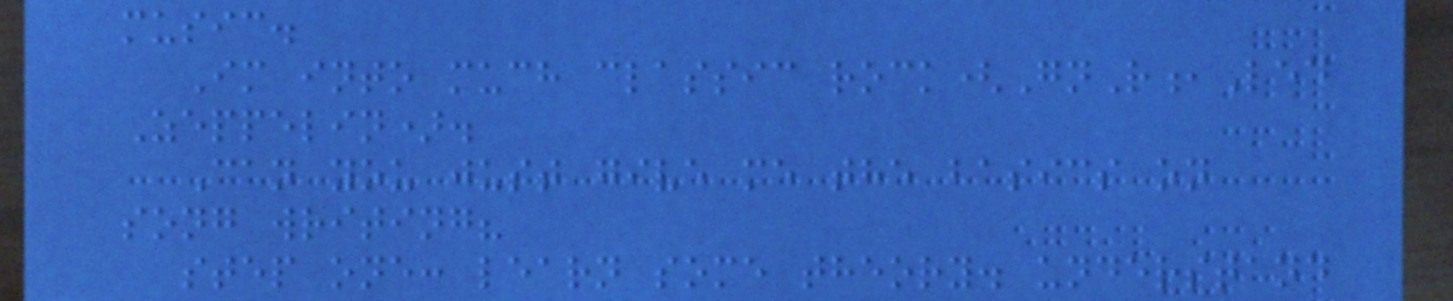music.
Im into much classic rock(GnR,Led
Zeppelin).
Can you just give me the basics on
song writing?
step one: learn some theory. understand
